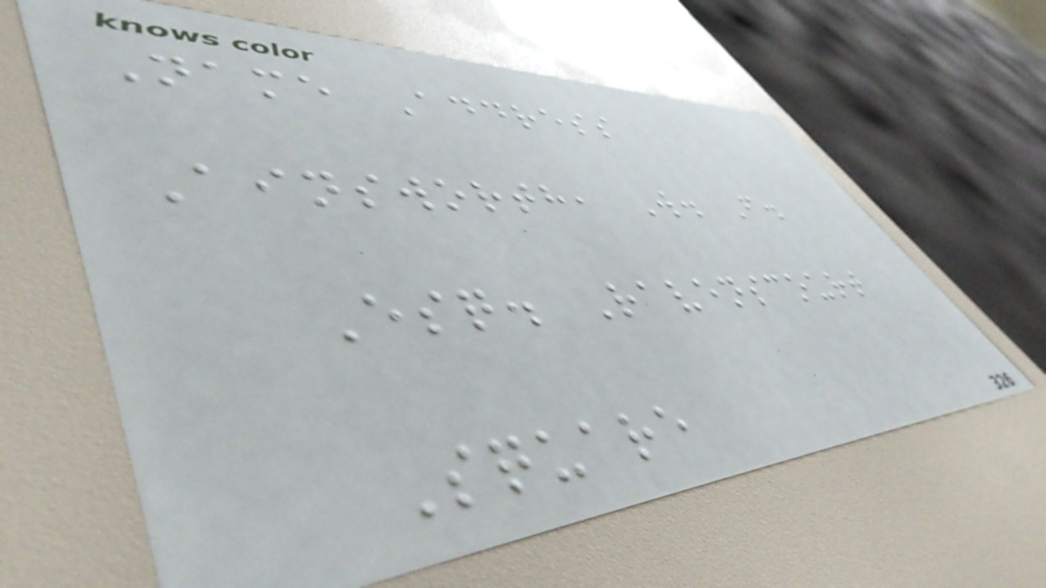Name Address
Ainsworth, W. F.
Esq. Ravenscourt
Square
